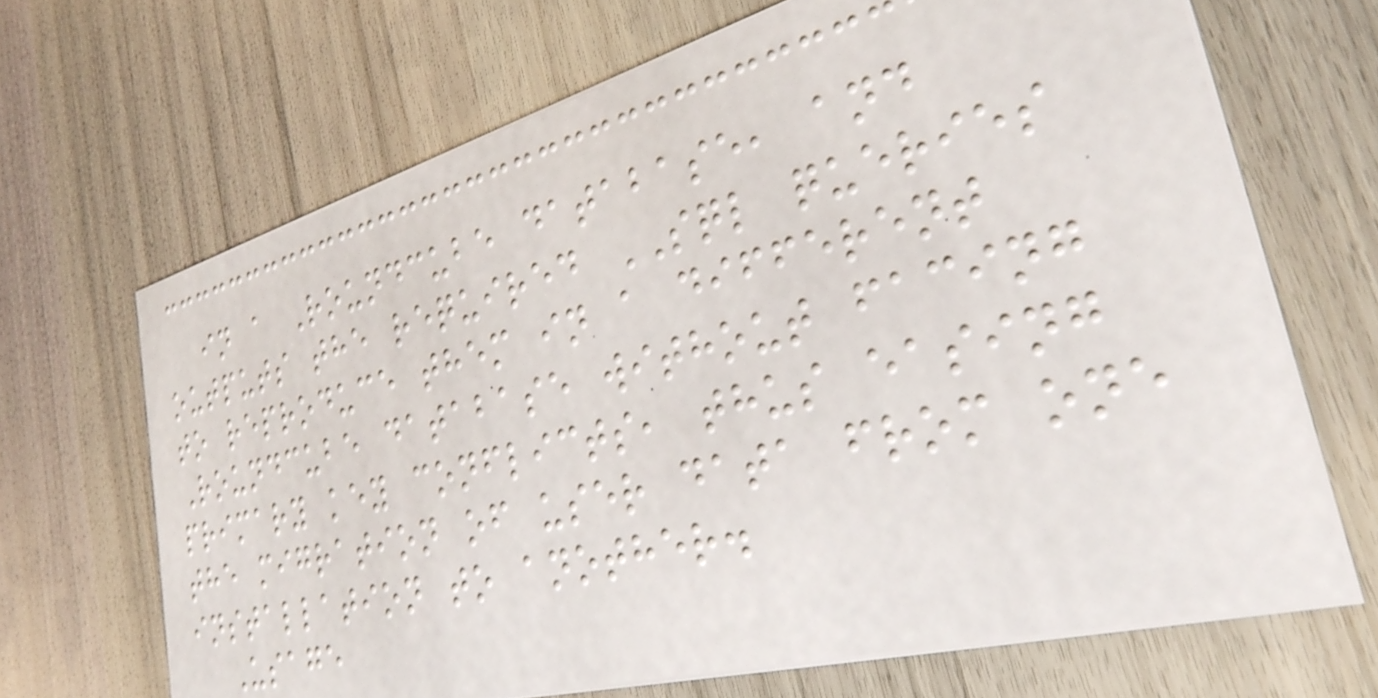in a Roundcube database, and
outputs the required SQL queries
to reproduce them in a different
Roundcube database without facing
primary key conflicts, thus easing
the migration of user data from one
installation to another.
Usage
